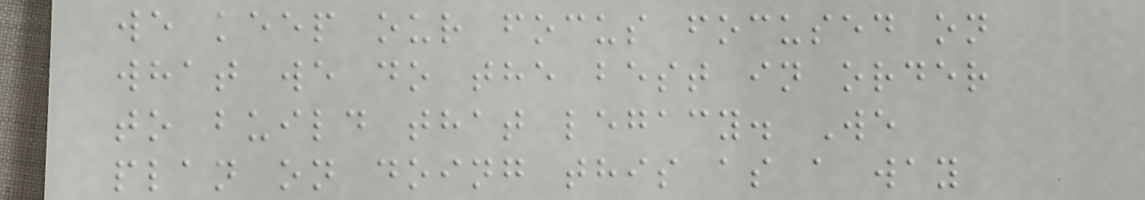we keep our focus focused on
what we do the best in order
to build that legacy. We
plan on doing this as a way
